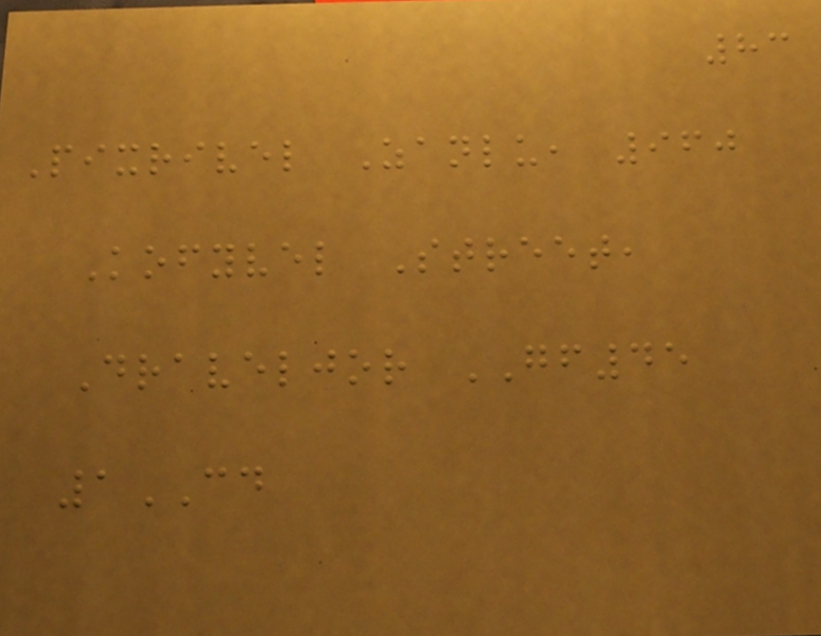83
Pixrivel Zanlu, 960
Kofyvel Street,
Draveljor GF45
1CD
